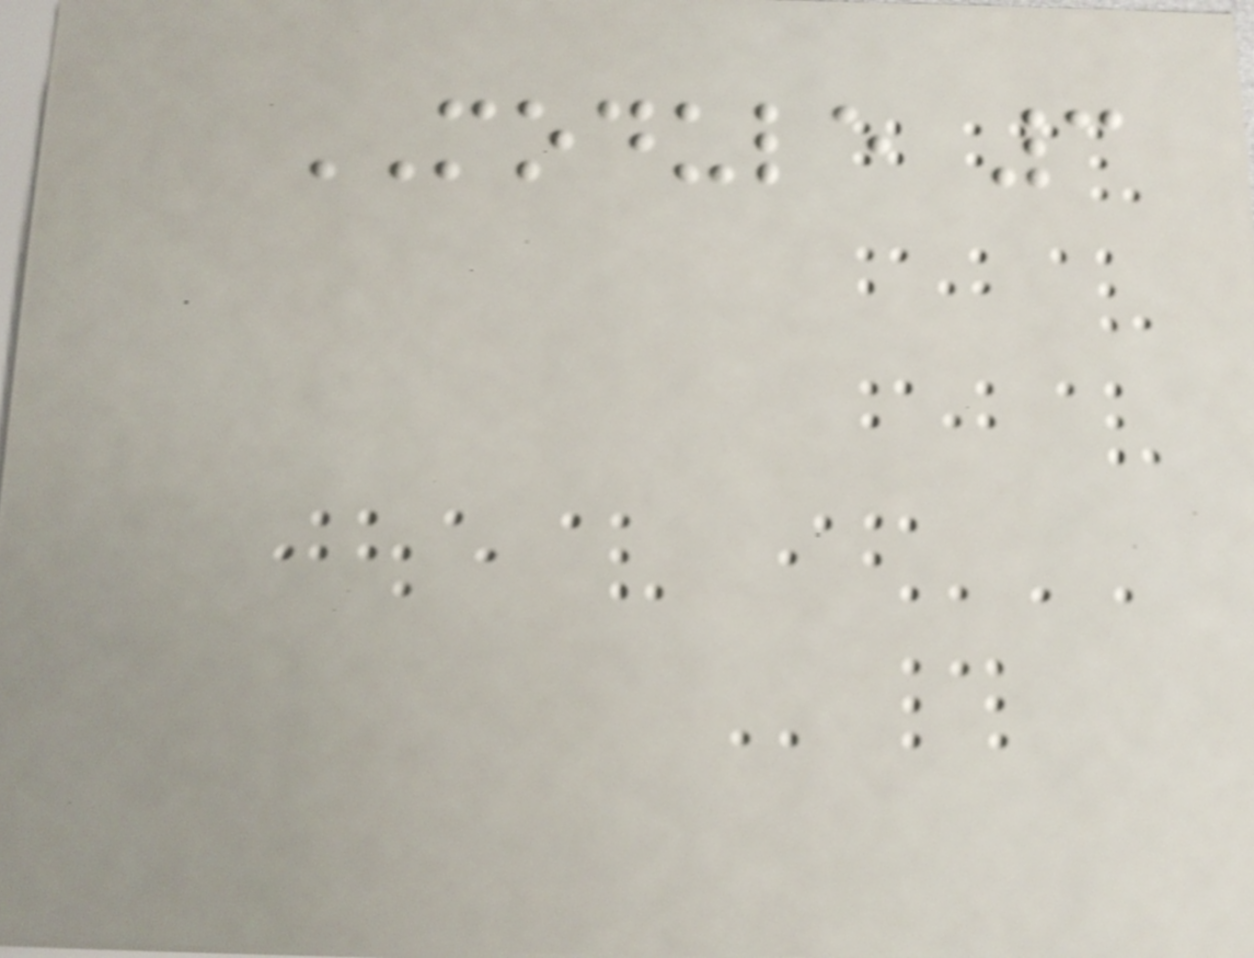MODULE 3
